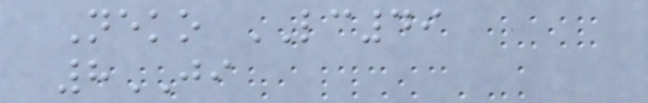Neko LC49
8JI
